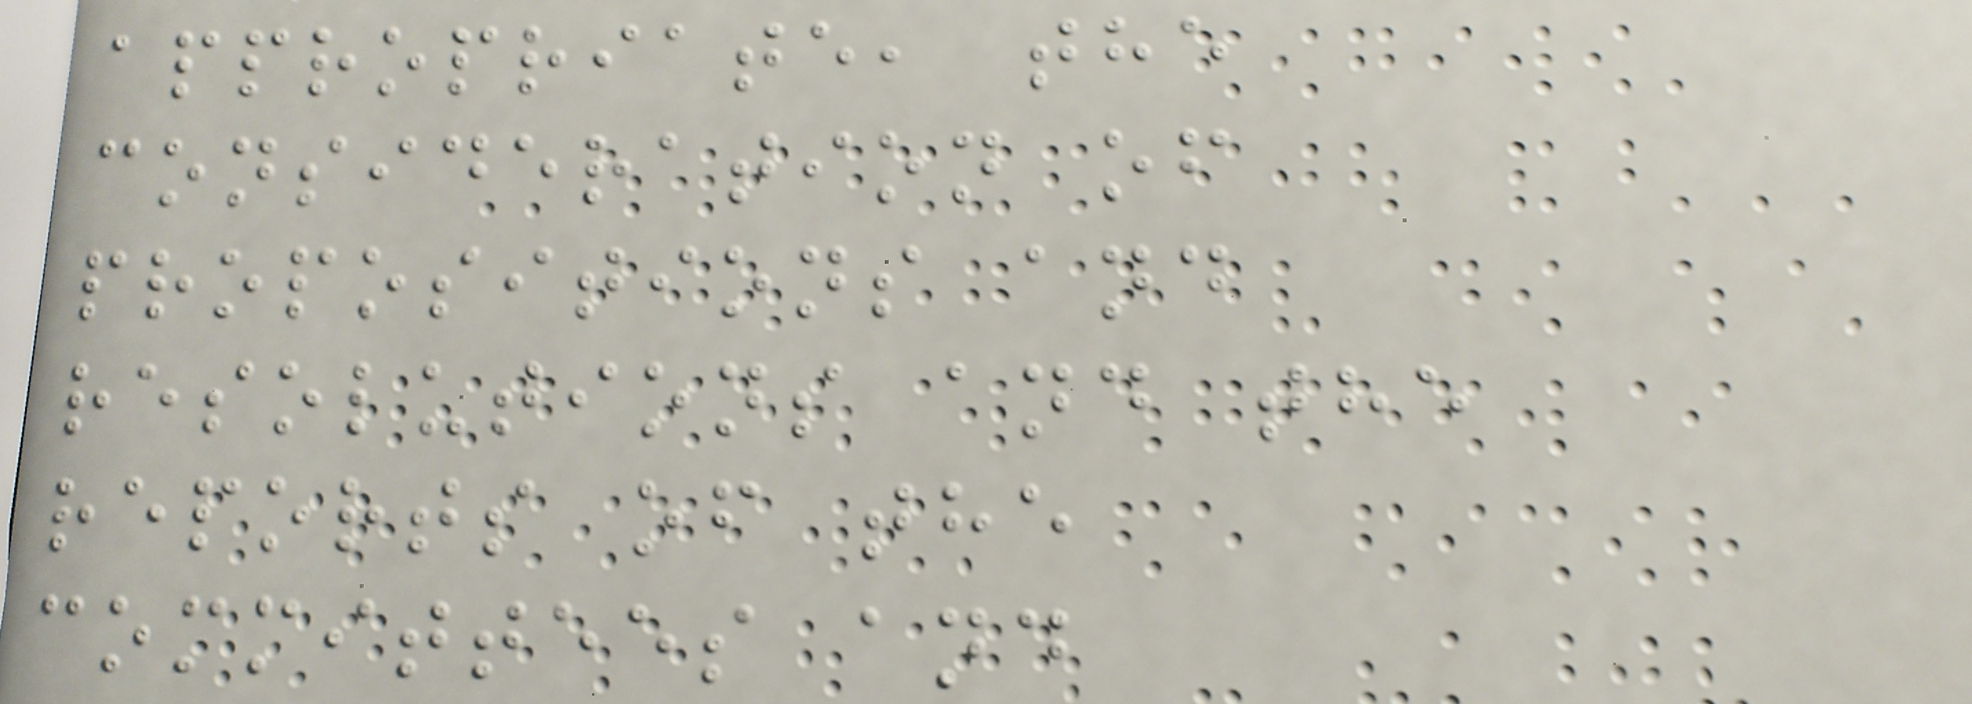appropriate, the
consideration of
propositions and
resolutions and the
reports of the
committees and
